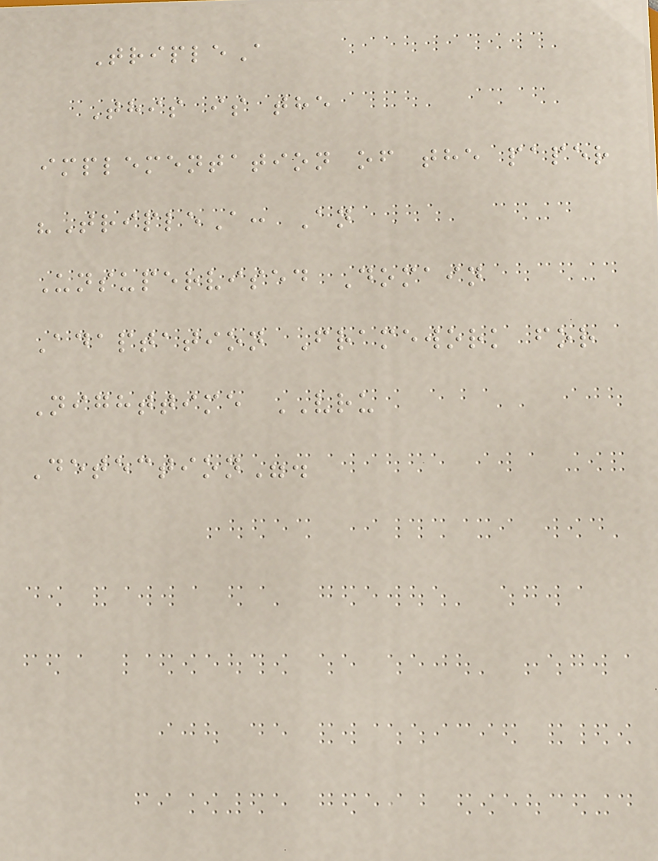TripleA
This is the
implementation of the paper
"TripleA: An
Unsupervised Domain
Adaptation Framework for
Nighttime VRU
Detection".
